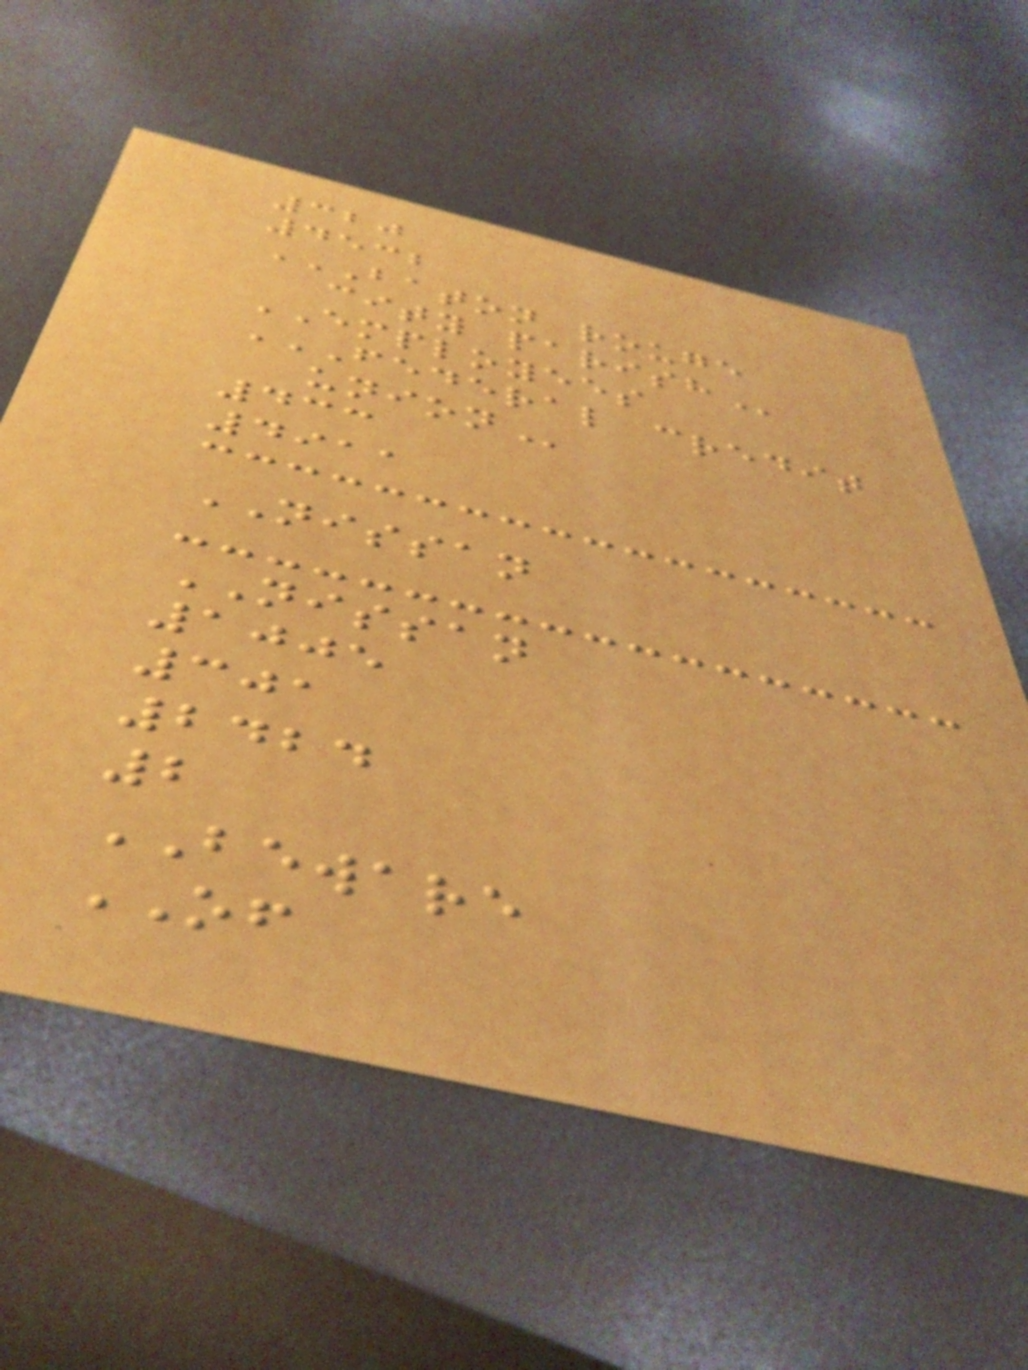320
4532
BATON ROUGE
CITY PARISH
EMPLOYEES
FEDERAL CREDIT
UNION
433
4911
NISSAN
NISSAN
1005
301
2424
2
BEWARE
OF
